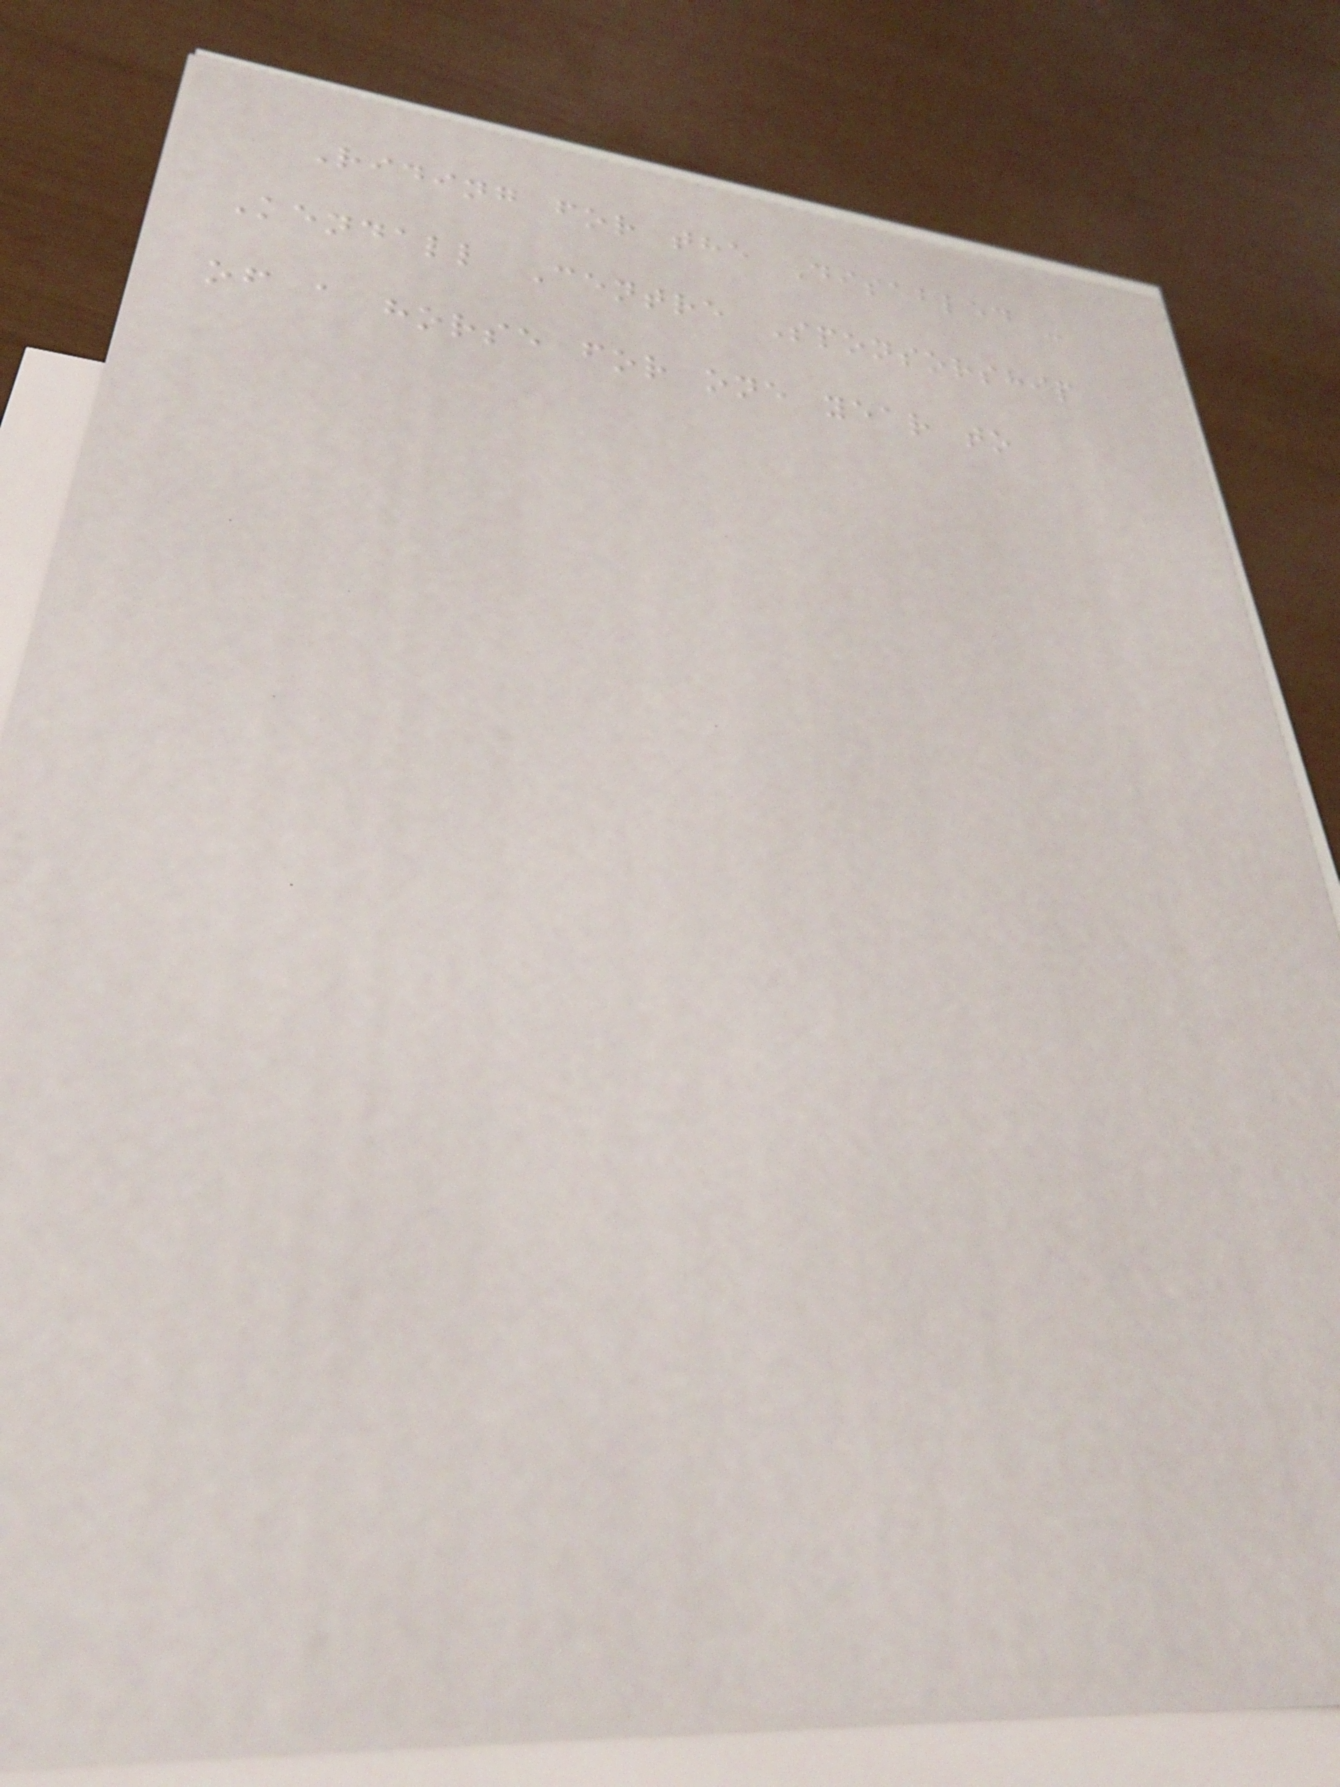Riding for the Disabled -
Kendall Centre Sponsorship
of a horse for one year to
